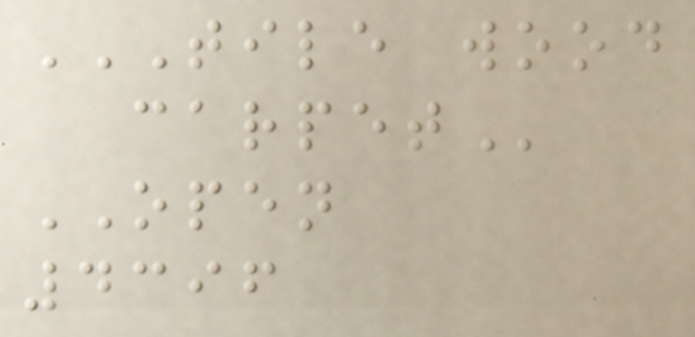TILE WOOD
CARPET
OPEN
4396
